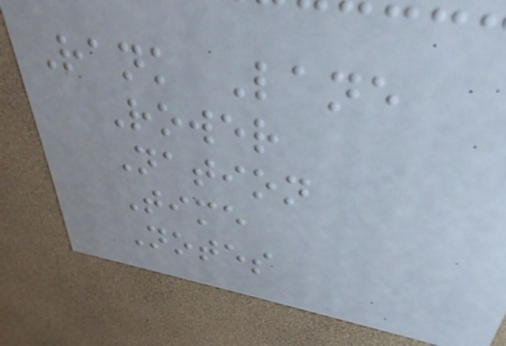Rank Lane
Rower
Nation
Time
Notes
